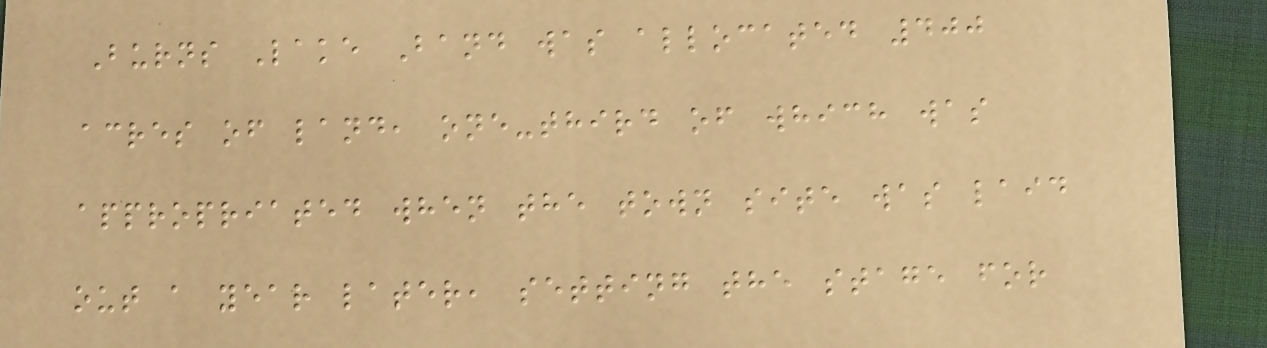Burns Lake Band was allocated 400
acres of land, one-third of which was
appropriated when the town site was laid
out a year later, setting the stage for
